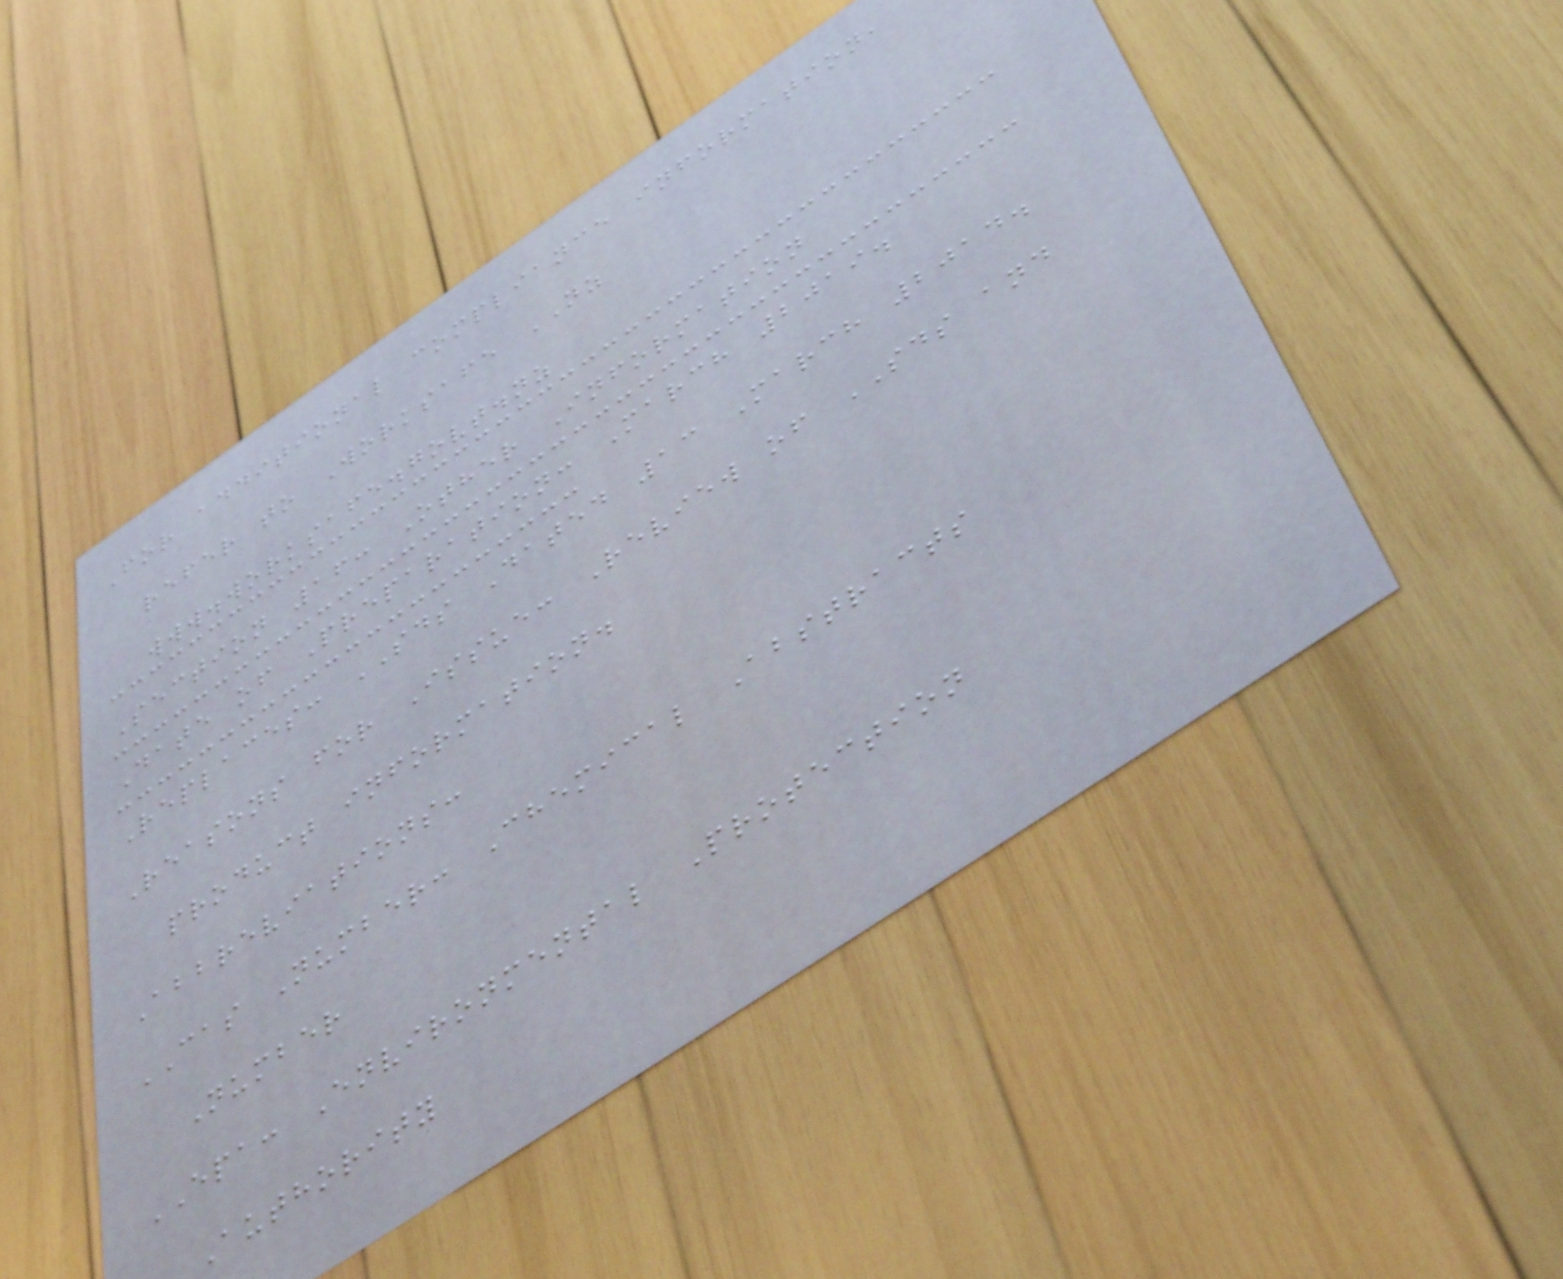For additional compliance information,
refer to Worksafe NZ
www.worksafe.govt.nz
Section 16: Other Information
Date of Preparation: March 2019.
Replaces: SDS Dated 13 March 2014.
Reasons for Issue: Review of SDS and
product information.
Abbreviations:
CAS Number: Chemical Abstracts
Number
EPA: Environmental Protection
Authority
